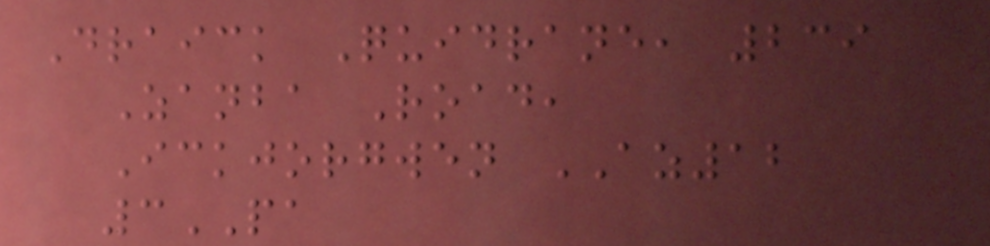Draick Quidrane, 239
Zanba Road,
Ickjorgwen AZ12
3PA
